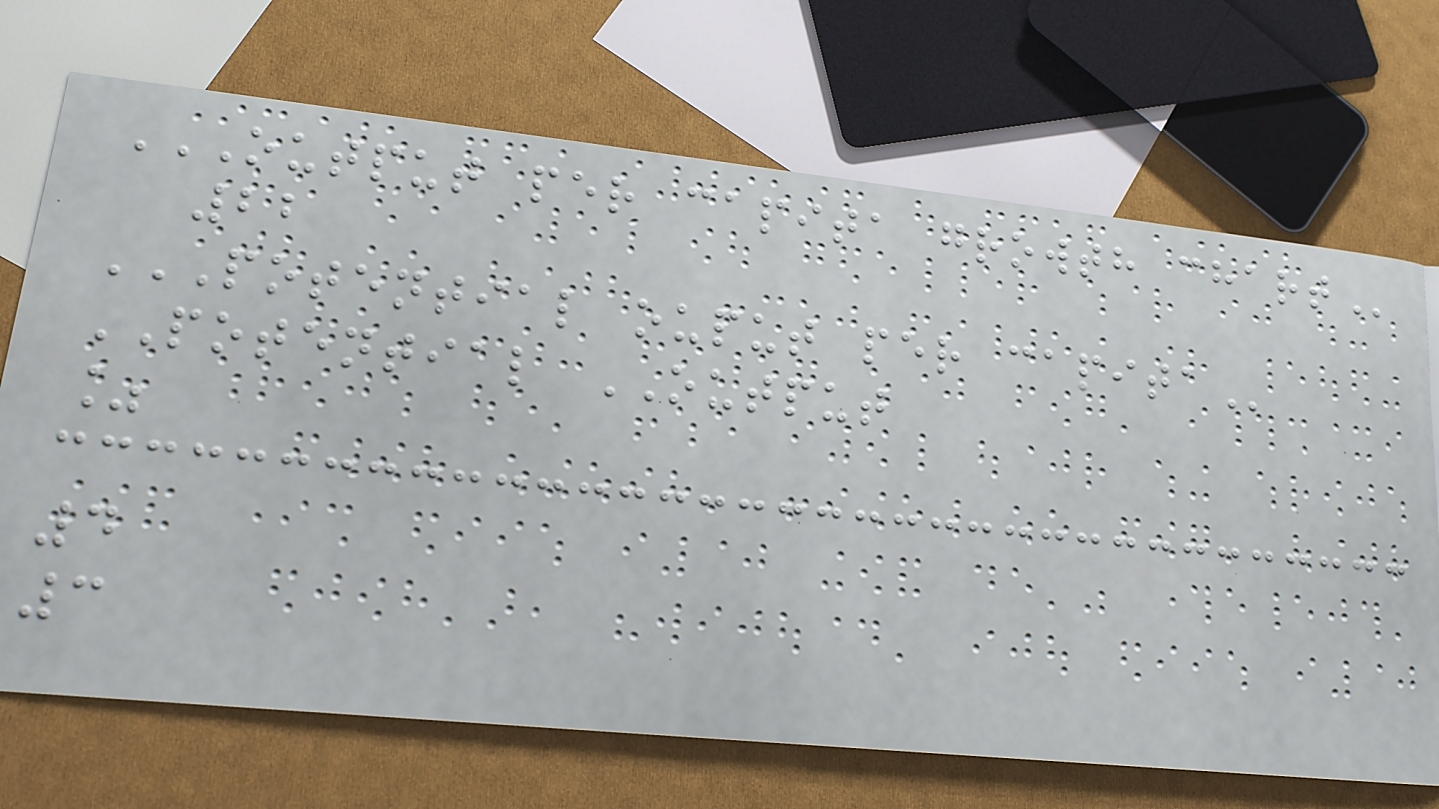OUTPUT PER CAPITA GROWTH CHART
22
POTENTIAL OUPUT PER CAPITA
POTENTIAL OUTPUT
%
4
3
